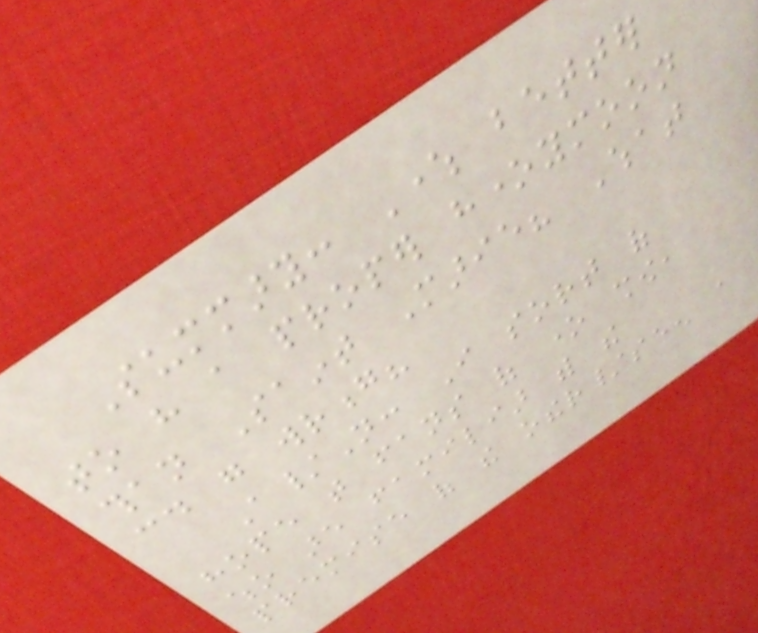Summary: Where better
to have a proper honeymoon
than Saint Marie? What
could go wrong?
A/N: I sort of
hope that fans of one show,
who are familiar with the
premise of the other/seen a
